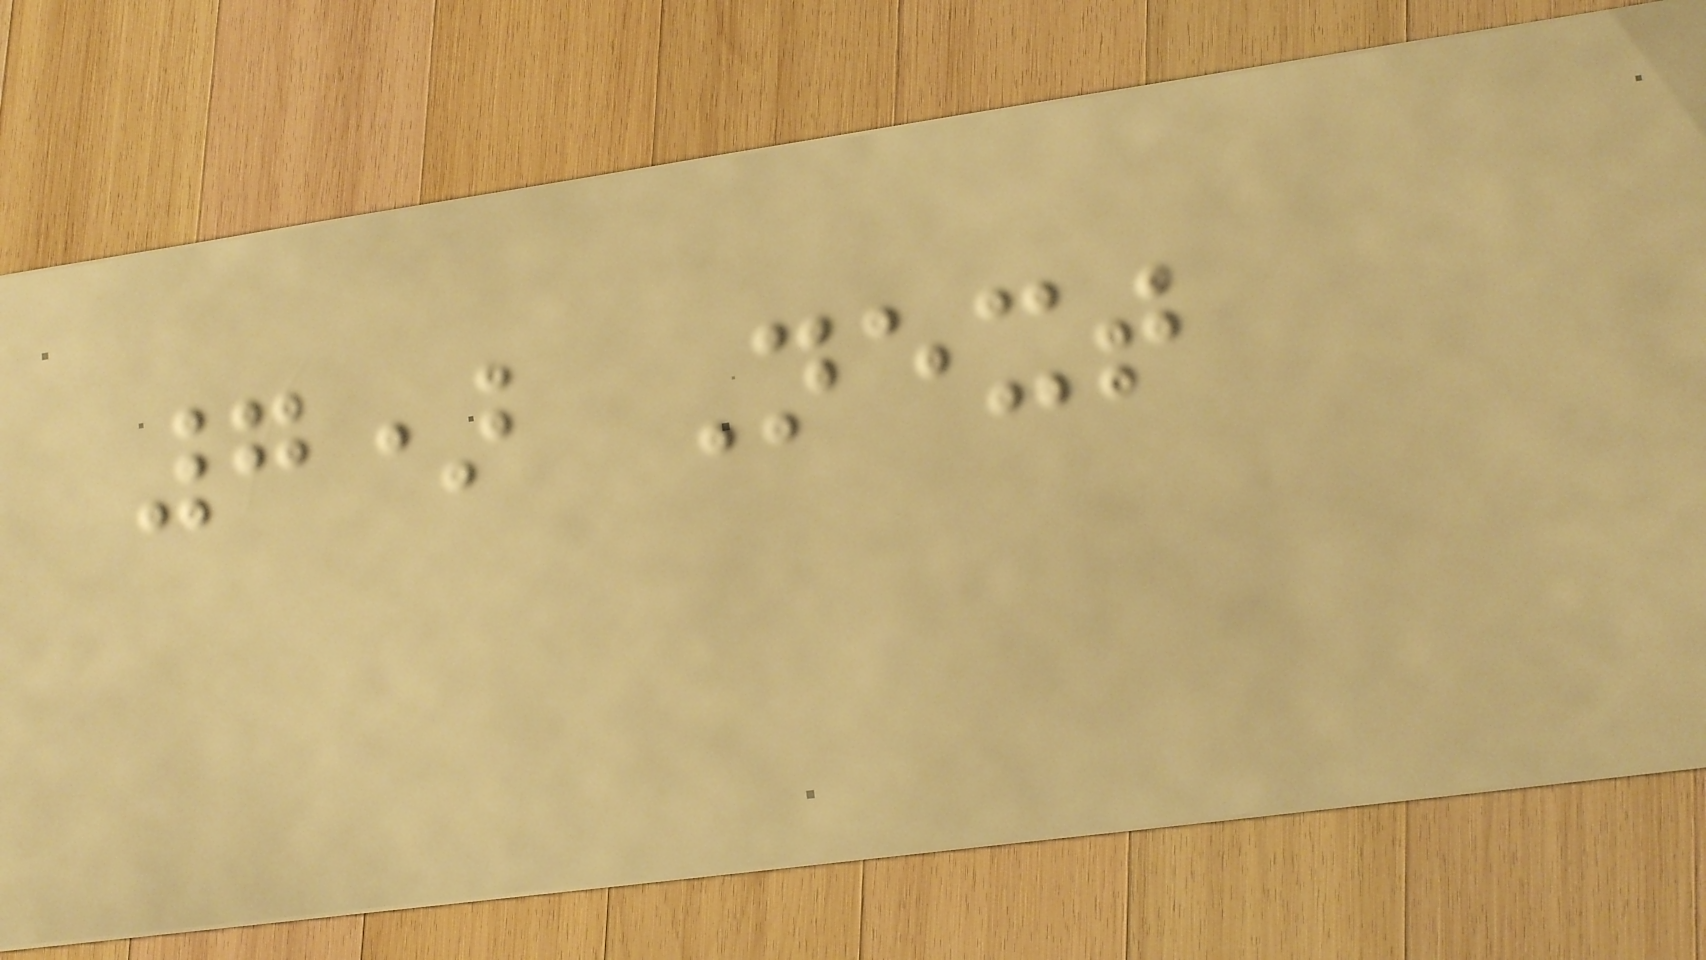7) Next
